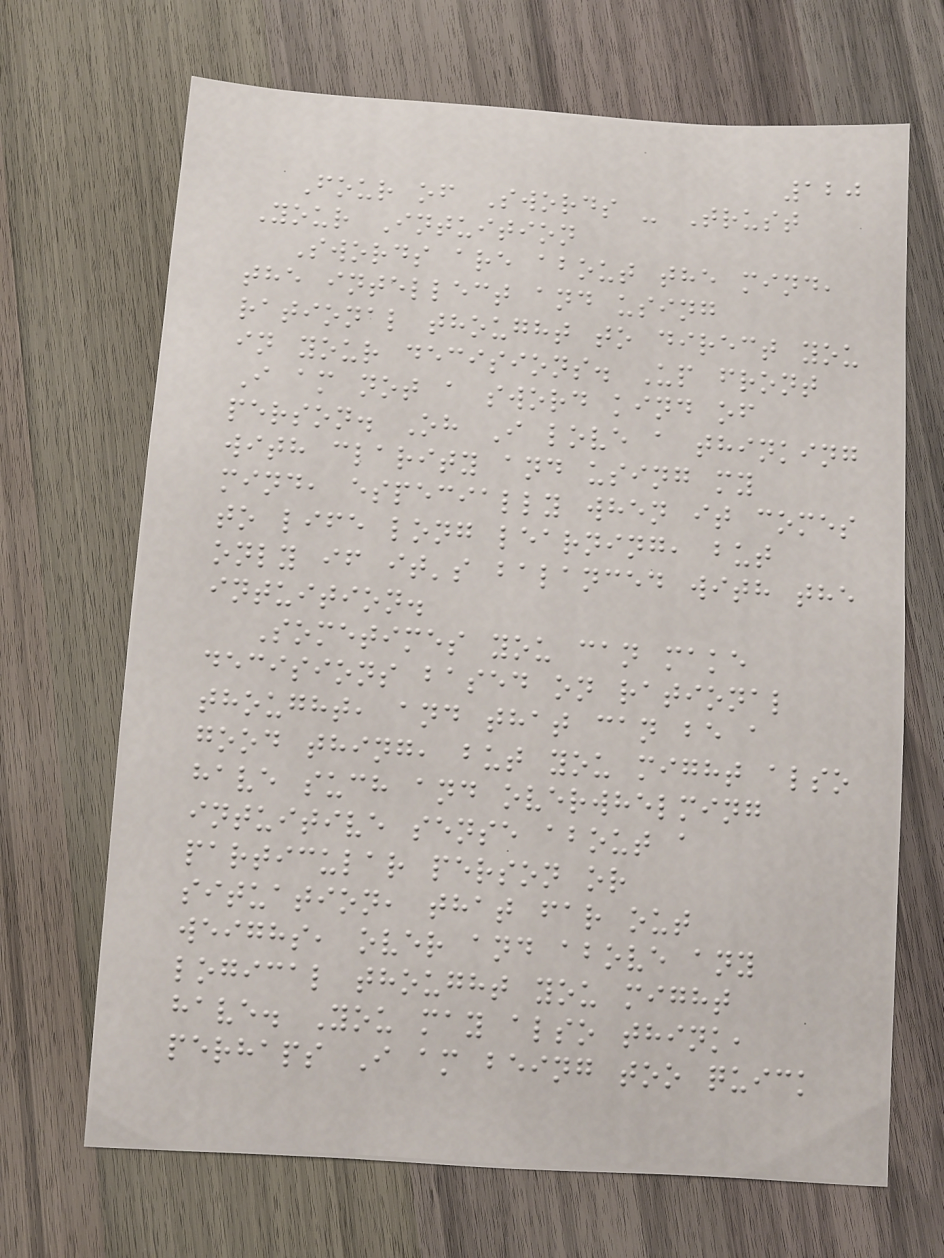120
Four of Swords - Trust
Your Intuition
Swords are about the mind,
the intellect and using
rational thought to direct you
in your decisions. Up front
I am not a sword kind of
person. Oh I love a thinking
with clarity and using my
mind, especially when it comes
to life long learning, but
only if it's balanced with the
intuition.
Sometimes you can make
decisions based on rational
thought, and that can be a
good thing, but you might also
have such and overwhelming
intuitive sense about a
particular person or
situation, that far out
weighs, over and above any
logical thought you might
have. You may also think,
perhaps I am being too quick
